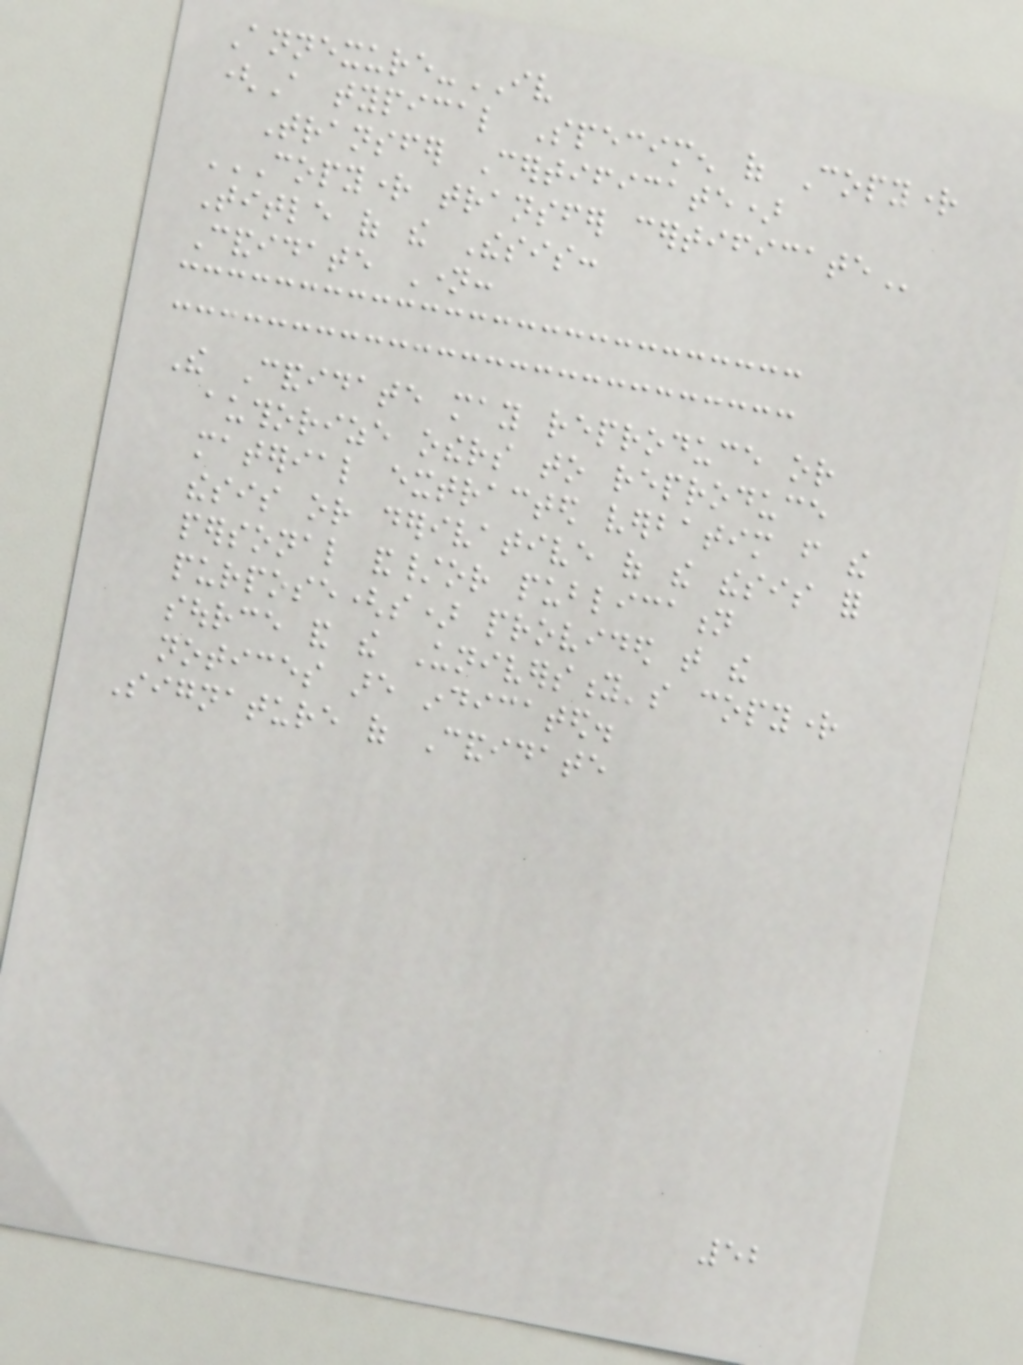Annexure-IV
(A typical Specimen of Copyright
Transfer Certificate)
COPYRIGHT TRANSFER CERTIFICATE
Title of the Thesis:
Candidate Name:
The Candidate may reproduce or
authorize others to reproduce
material extracted verbatim from the
thesis or derivative of the thesis for
personal and/or publication
purpose(s) provided that the
source and the University's copyright
notices are indicated.
Signature of Candidate
52
